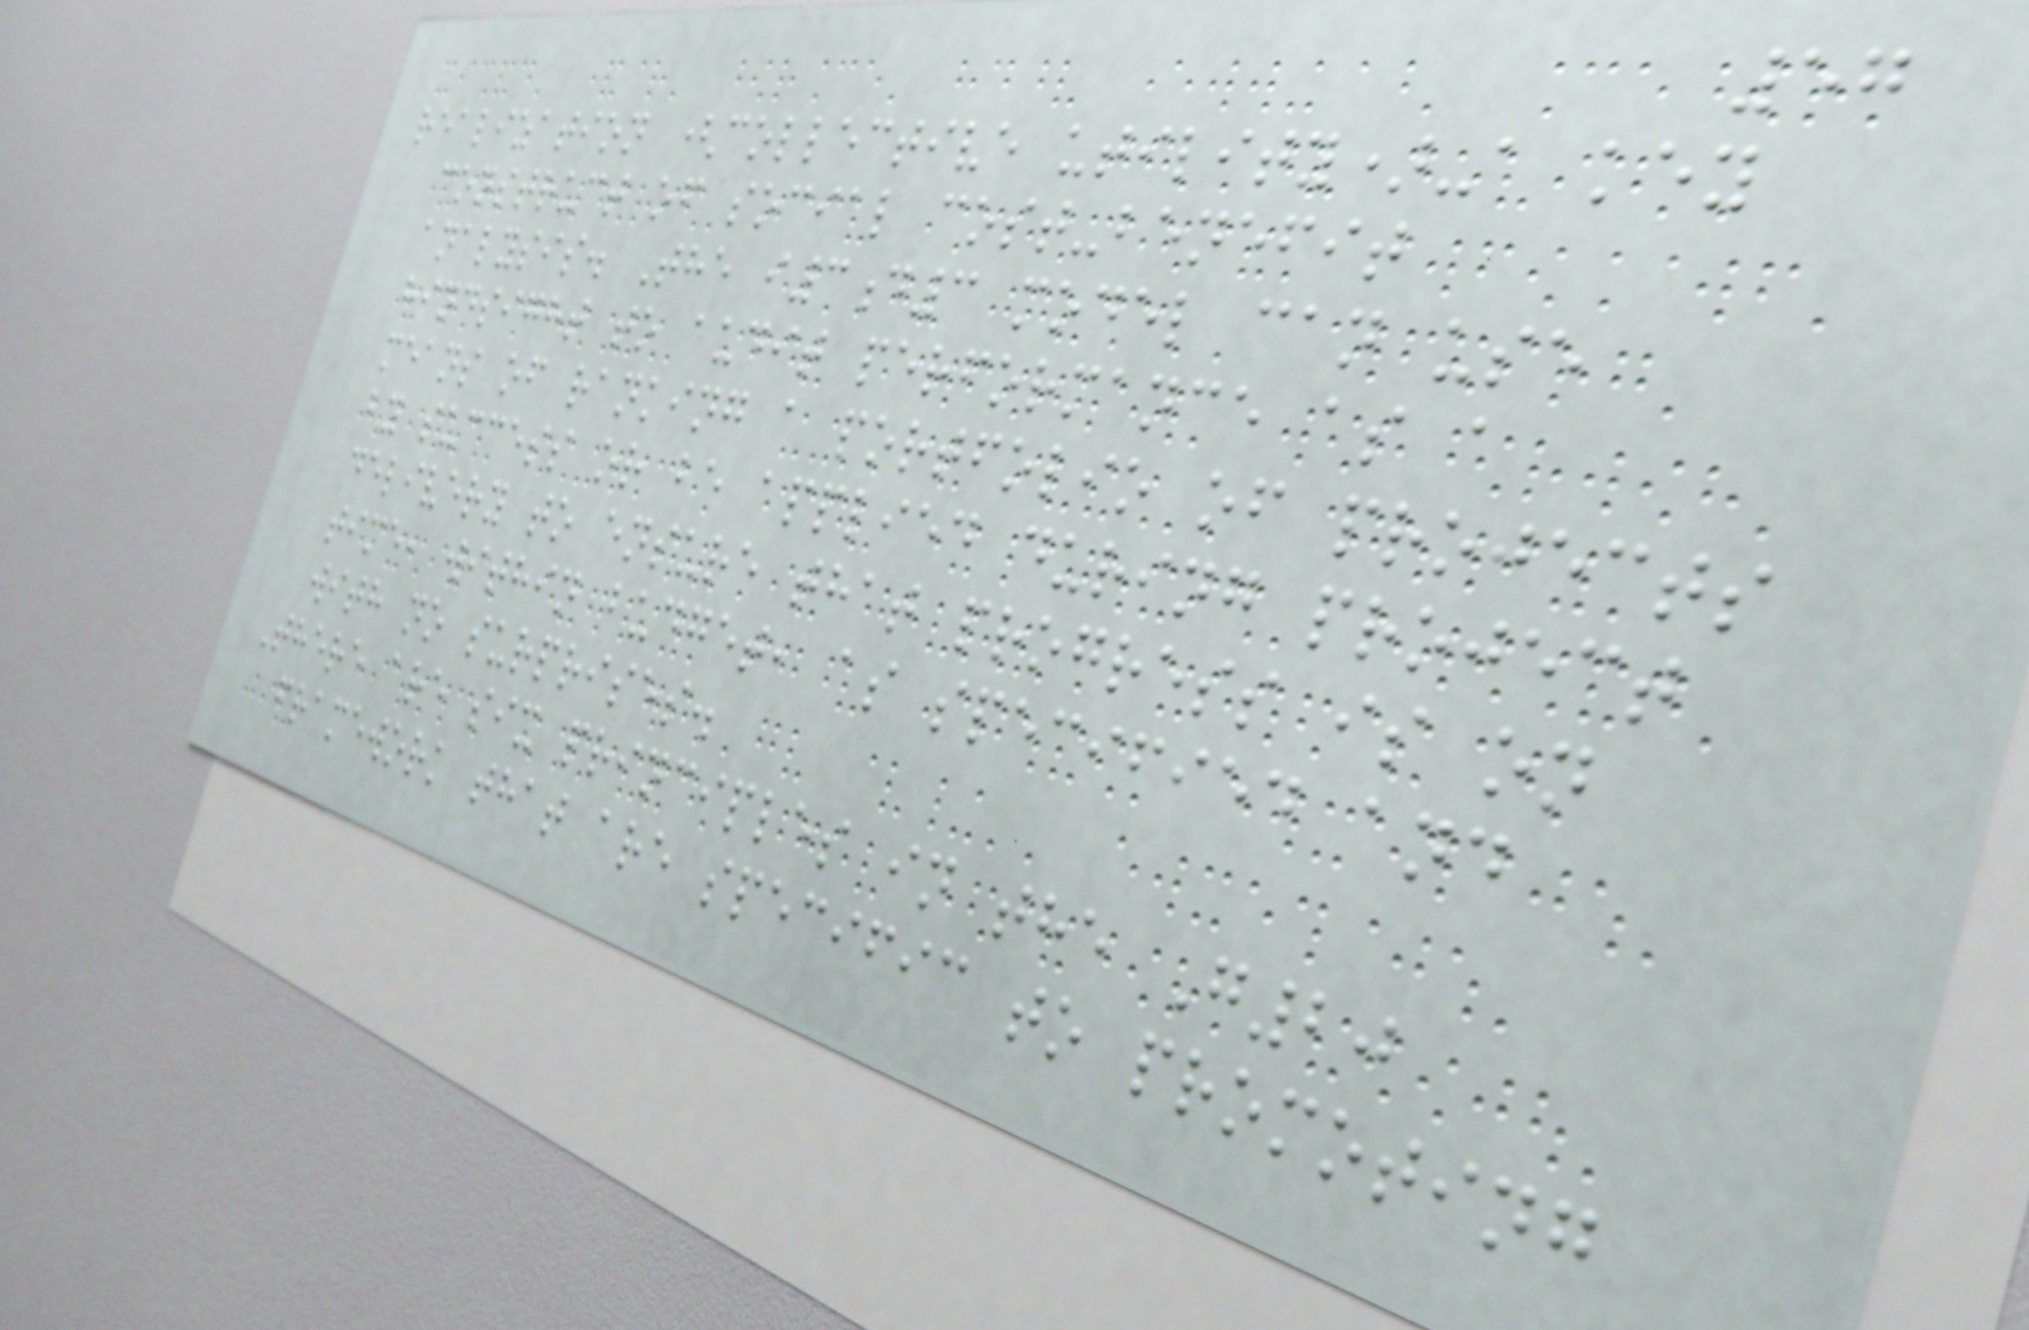57
realization (collective utility)-a key
construct of social cost-benefit
analysis. The i3d3 model can use
hindsight to audit performance as a
means of ranking a portfolio of projects
by success or be applied during project
delivery to ensure that progress is on
time, within budget, as specified and
with no surprises.
There are six principles in the G20
framework that are specific to promoting
